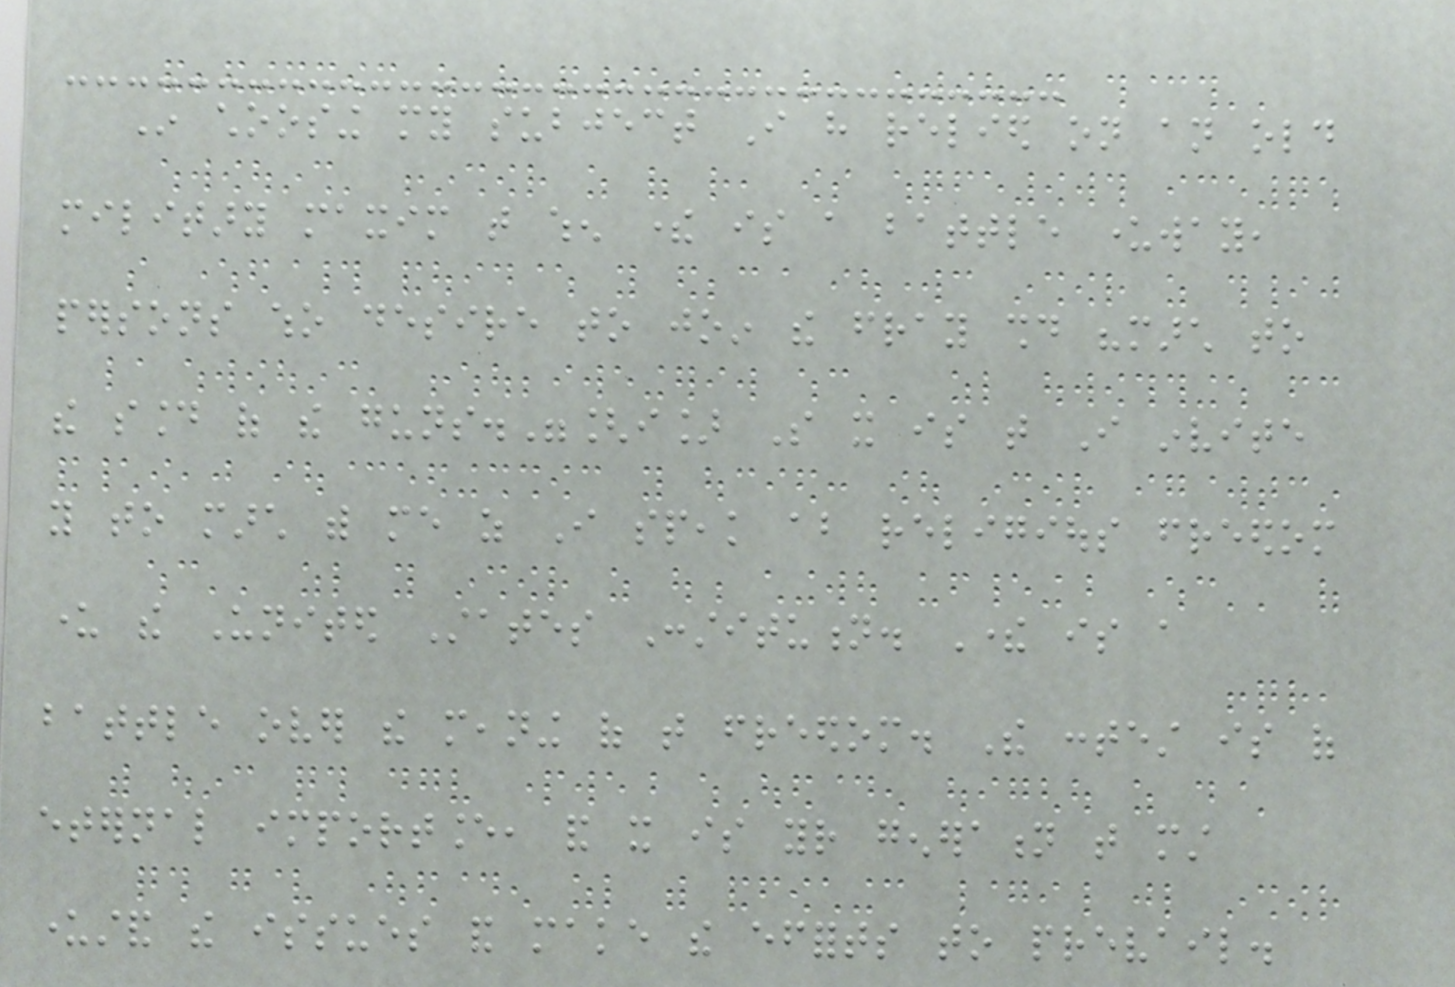In choosing my subject I have relied on an old
military maxim that when there is a battle underway,
persons who desire to join the fray should "march to
the sound of the guns."[i] So it is that I invite
you to march with me as I speak about religious freedom
under the United States Constitution. There is a
battle over the meaning of that freedom. The contest is of
eternal importance, and it is your generation that must
understand the issues and make the efforts to prevail.
